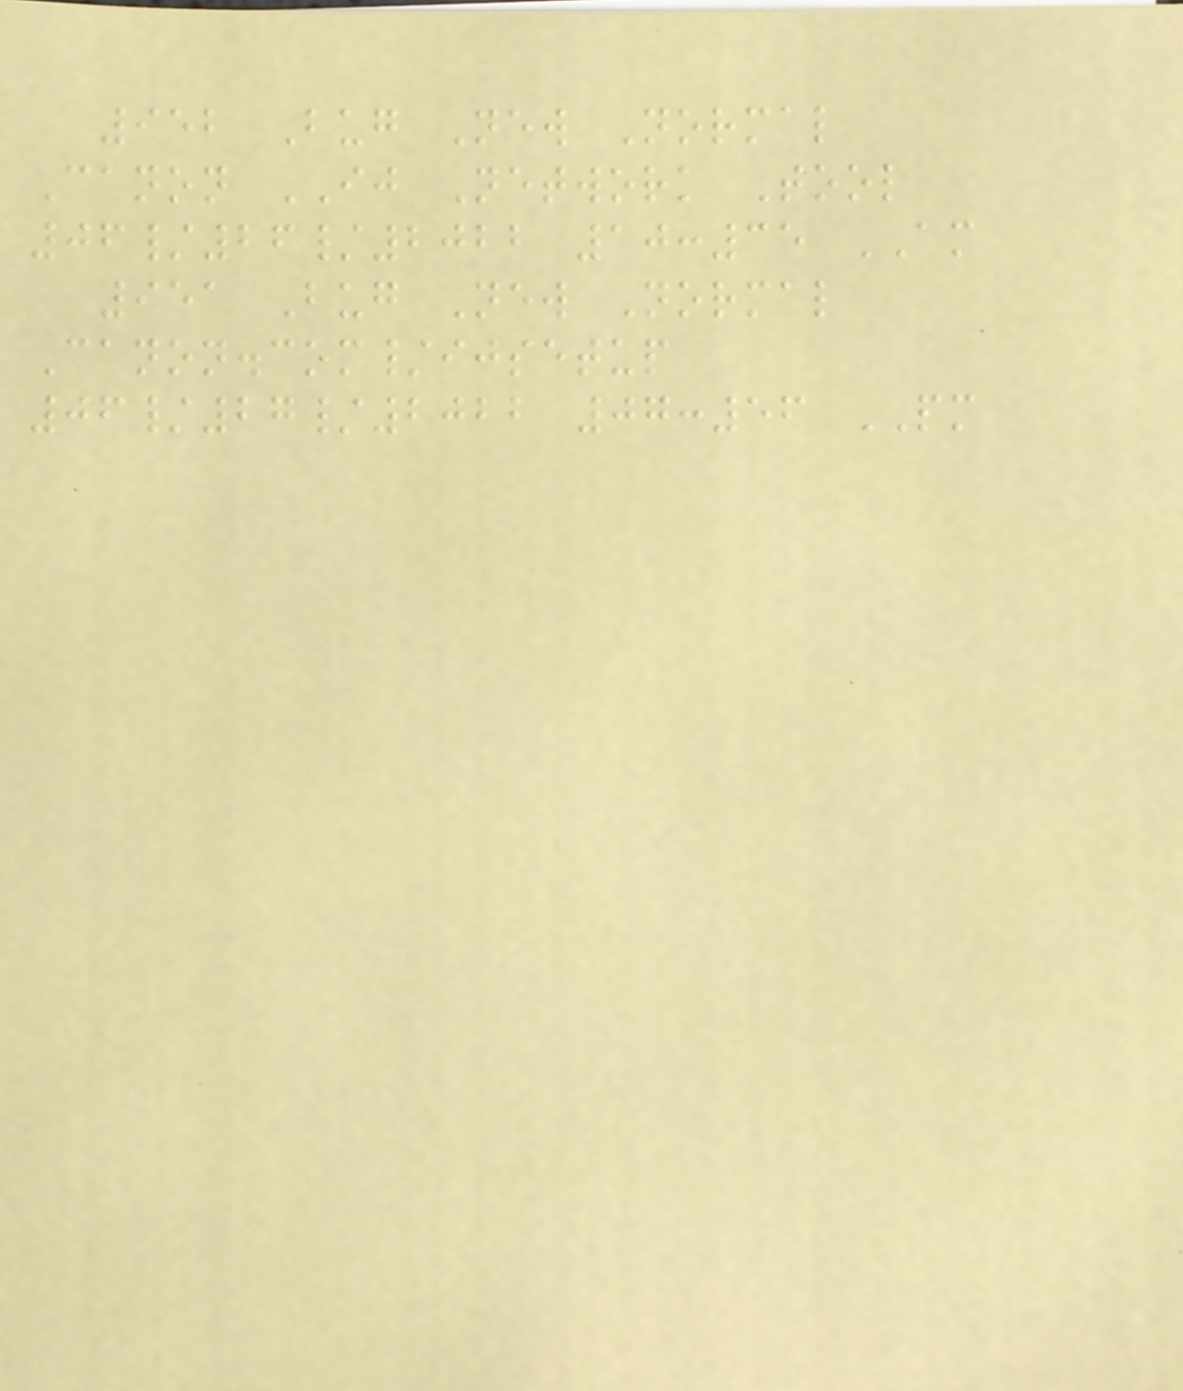952 Bug New Normal
Canon IJ Network Tool
06/26/2022 10:35 AM
951 Bug New Normal
Canon.com/ijsetup
06/27/2022 07:56 PM
